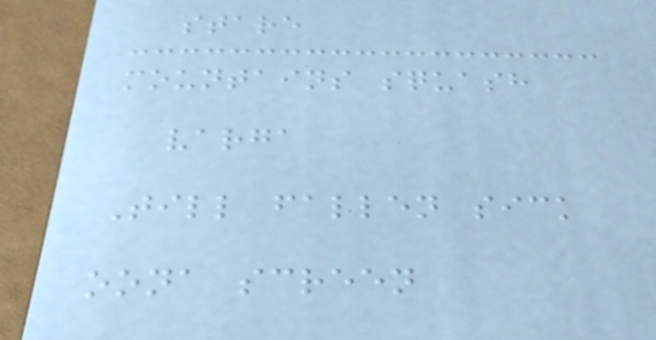stare
mountains squash
varga
Till fallen sick
oona screen
